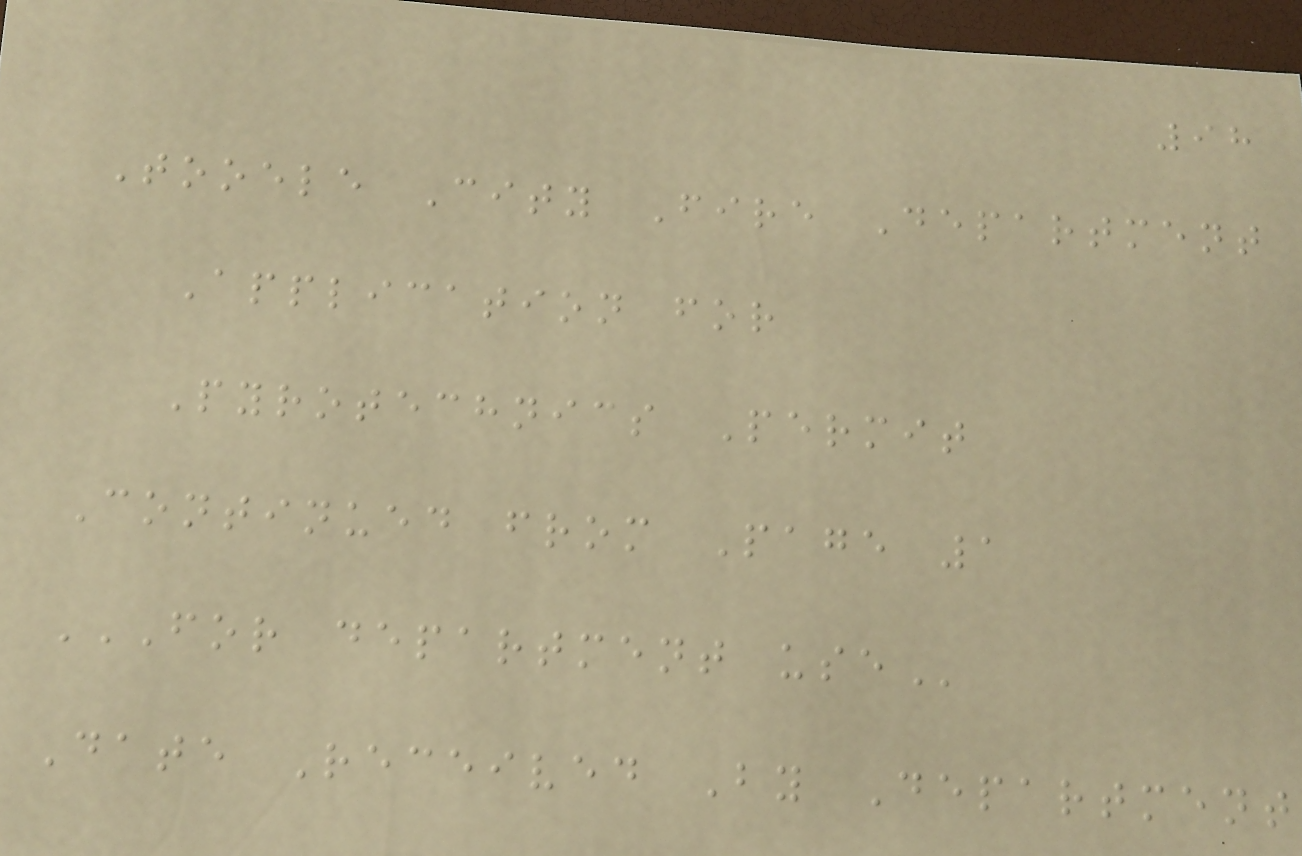98
Tooele City Fire Department
Application for
Pyrotechnics Permit
Continued from Page 1
FOR DEPARTMENT USE
Date Received By Department
